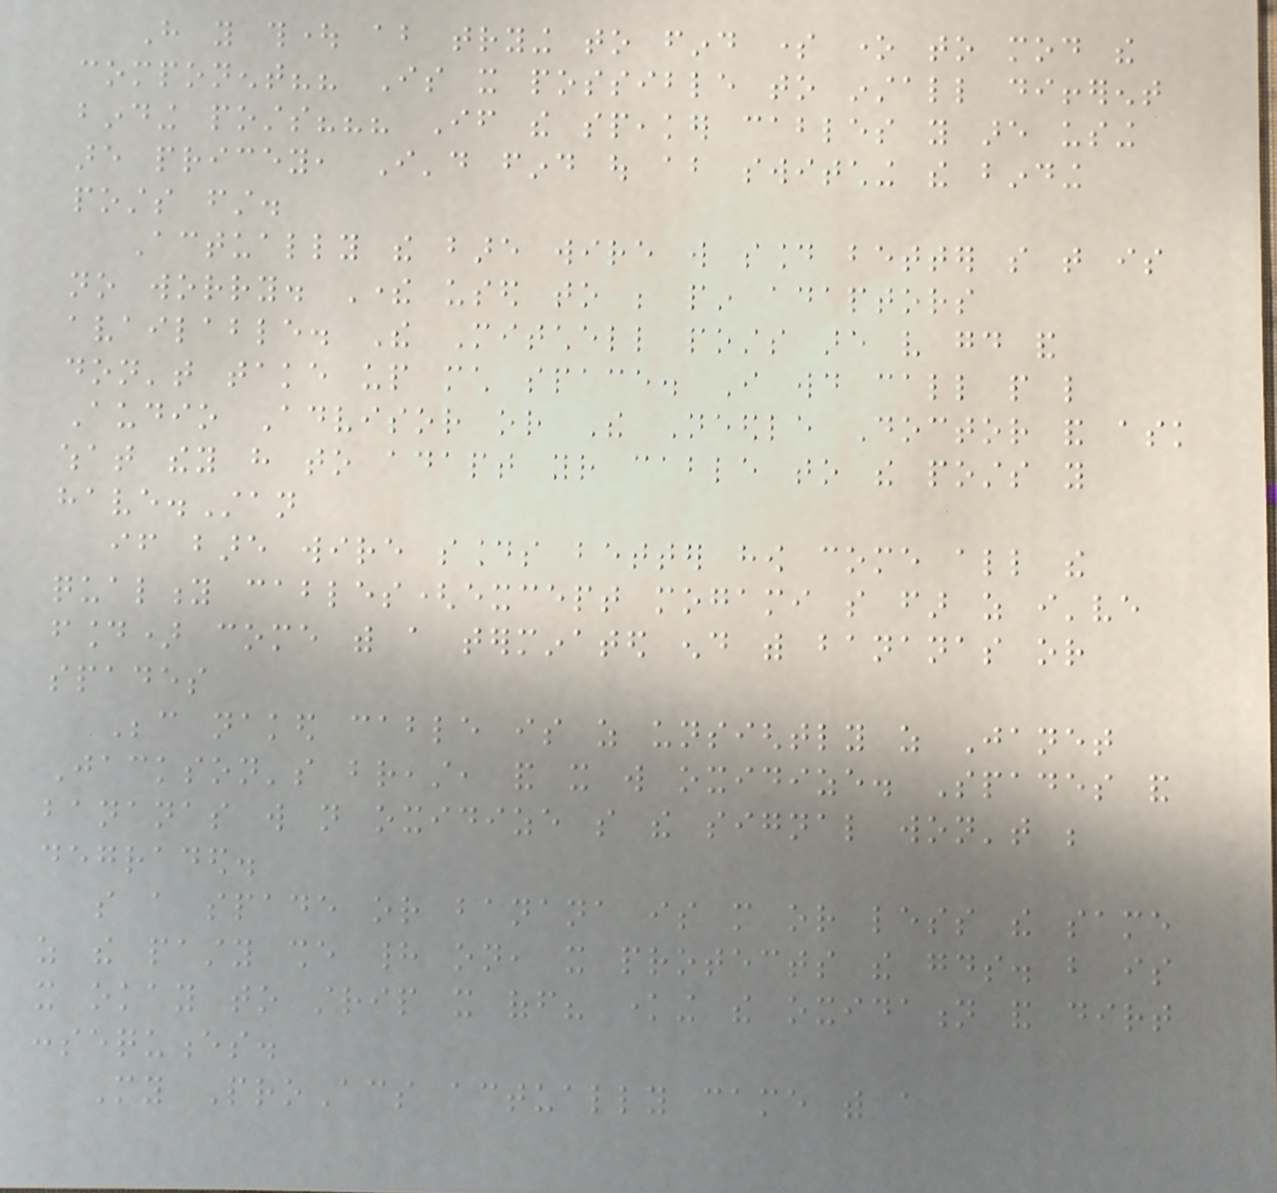Have you thought about trying to find some one to mod the
component?? Is it possible to install different
binding posts??? If the speaker cables you are using
are pricey, I'd find out about switching the binding
posts first.
Actually the bare wire will sound better so that is
no worry. There used to be pin adaptors
available. The Mitchell posts are very good and
don't take up much space. I would call people like
Audio Advisor or The Needle Doctor and ask
what they have to adapt your cable to the posts you
have.Stan
if bare wire sounds better how come all the
quality cables(except mogami so far as i've
found) come with a terminated end with bananas or
spades
Because naked cable is as unsightly as Janet
Jackson's breast, and it will oxidize. Spades and
bananas will not oxidize so the signal won't be
degraded.
so a spade or banana is more or less the same
as the pasty she had on, it protects the goods. but is
it okay to strip it off? knowing the oxidation and dirt
consequences.
My ProAcs actually came with a
